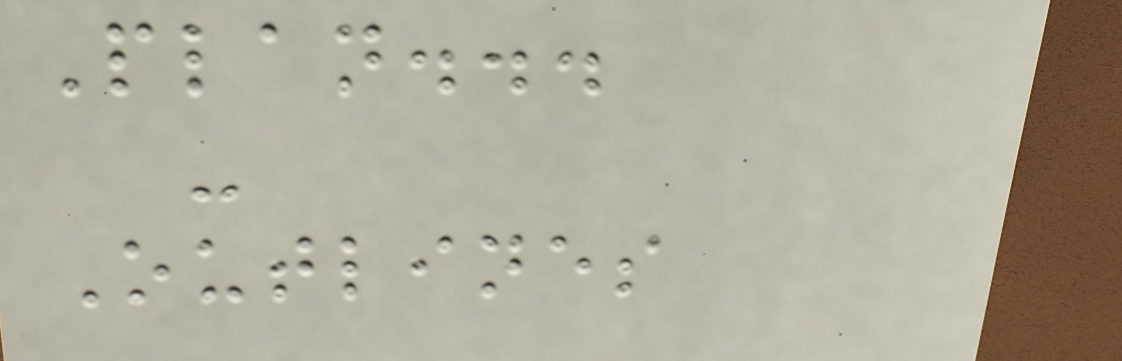Plan...
-
Outlines
